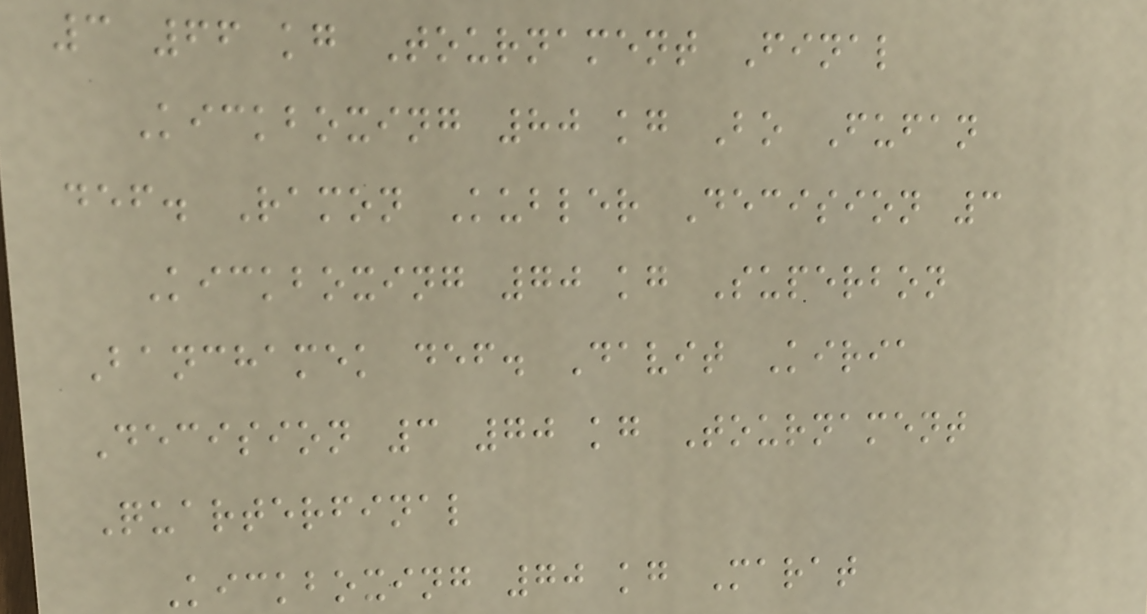3 66 kg Tournament Final
Kickboxing 80 kg Bo Fufan
def. Ramon Kubler Decision 3
Kickboxing 70 kg Superbon
Banchamek def. Davit Kiria
Decision 3 70 kg Tournament
Quarterfinal
Kickboxing 70 kg Marat
